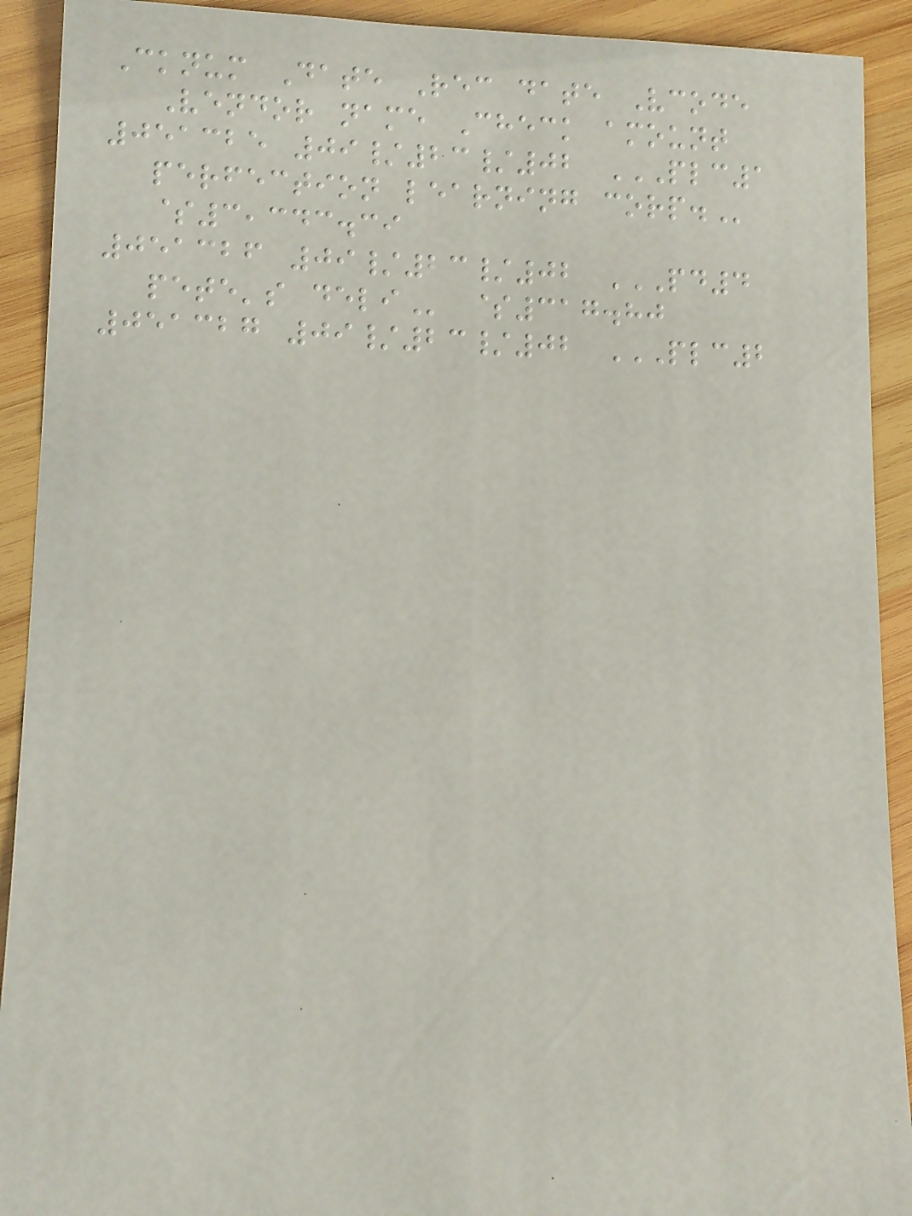Cknum Date Rec date Vcode
Vendor name Check amount
051325 09/23/02 PLC1
PERFECTION LEARNING CORP.
$3,343.39
051326 09/23/02 PD4
PETE'S DELI $317.80
051327 09/23/02 PLC2
